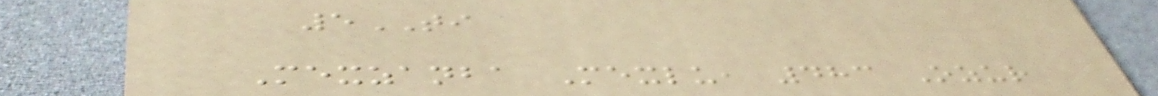5TI
Mexzanba Mexlu, 483 Ozur
